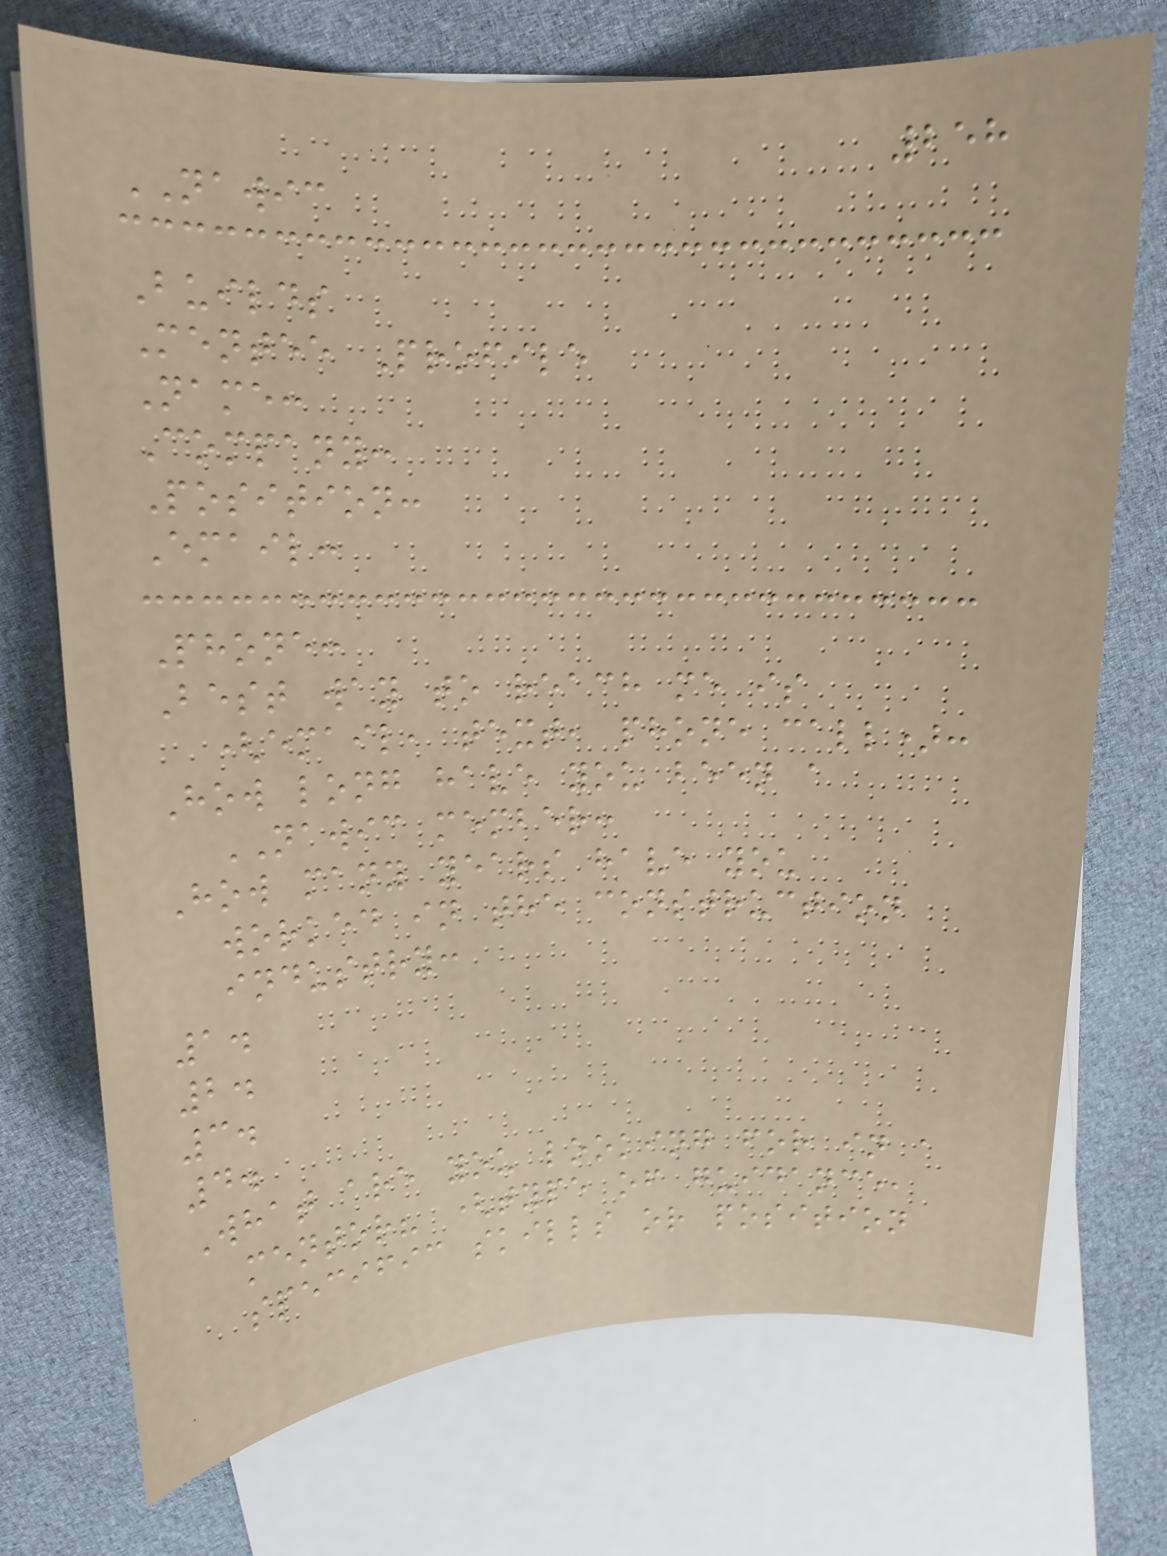258
NAWIC
Builds
Mentee Profile
Name:
Company:
Position:
Email:
Phone:
Best way to reach me is
(email, text, phone call):
How long have you been a
NAWIC member:
How many years have you
worked in the construction
industry:
1.
2.
3.
4.
What are you looking for in a
mentor? (type of guidance,
specific skills or position
